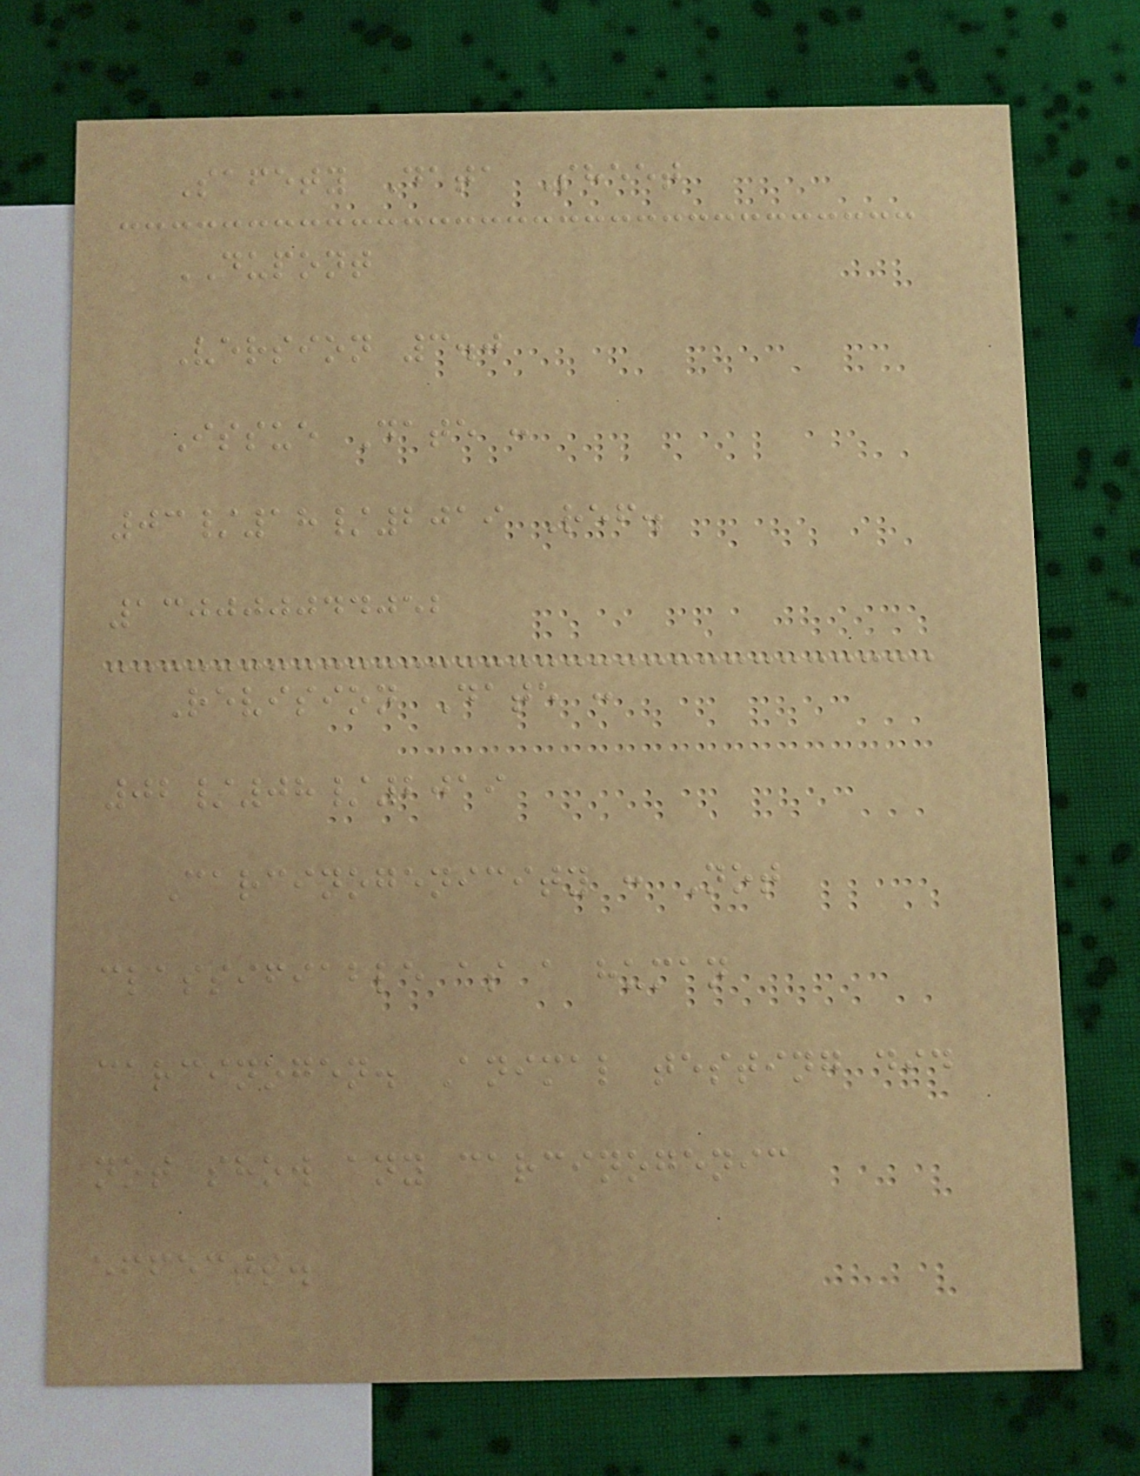Safety Data Sheet
DUPONT
Version 3.0
Issue Date :
03/18/2019 Ref.
130000044052
Revision Date :
02/08/2019
Carcinogenicity : Not
classifiable as a human
carcinogen. Animal testing did
not show any carcinogenic
effects.
